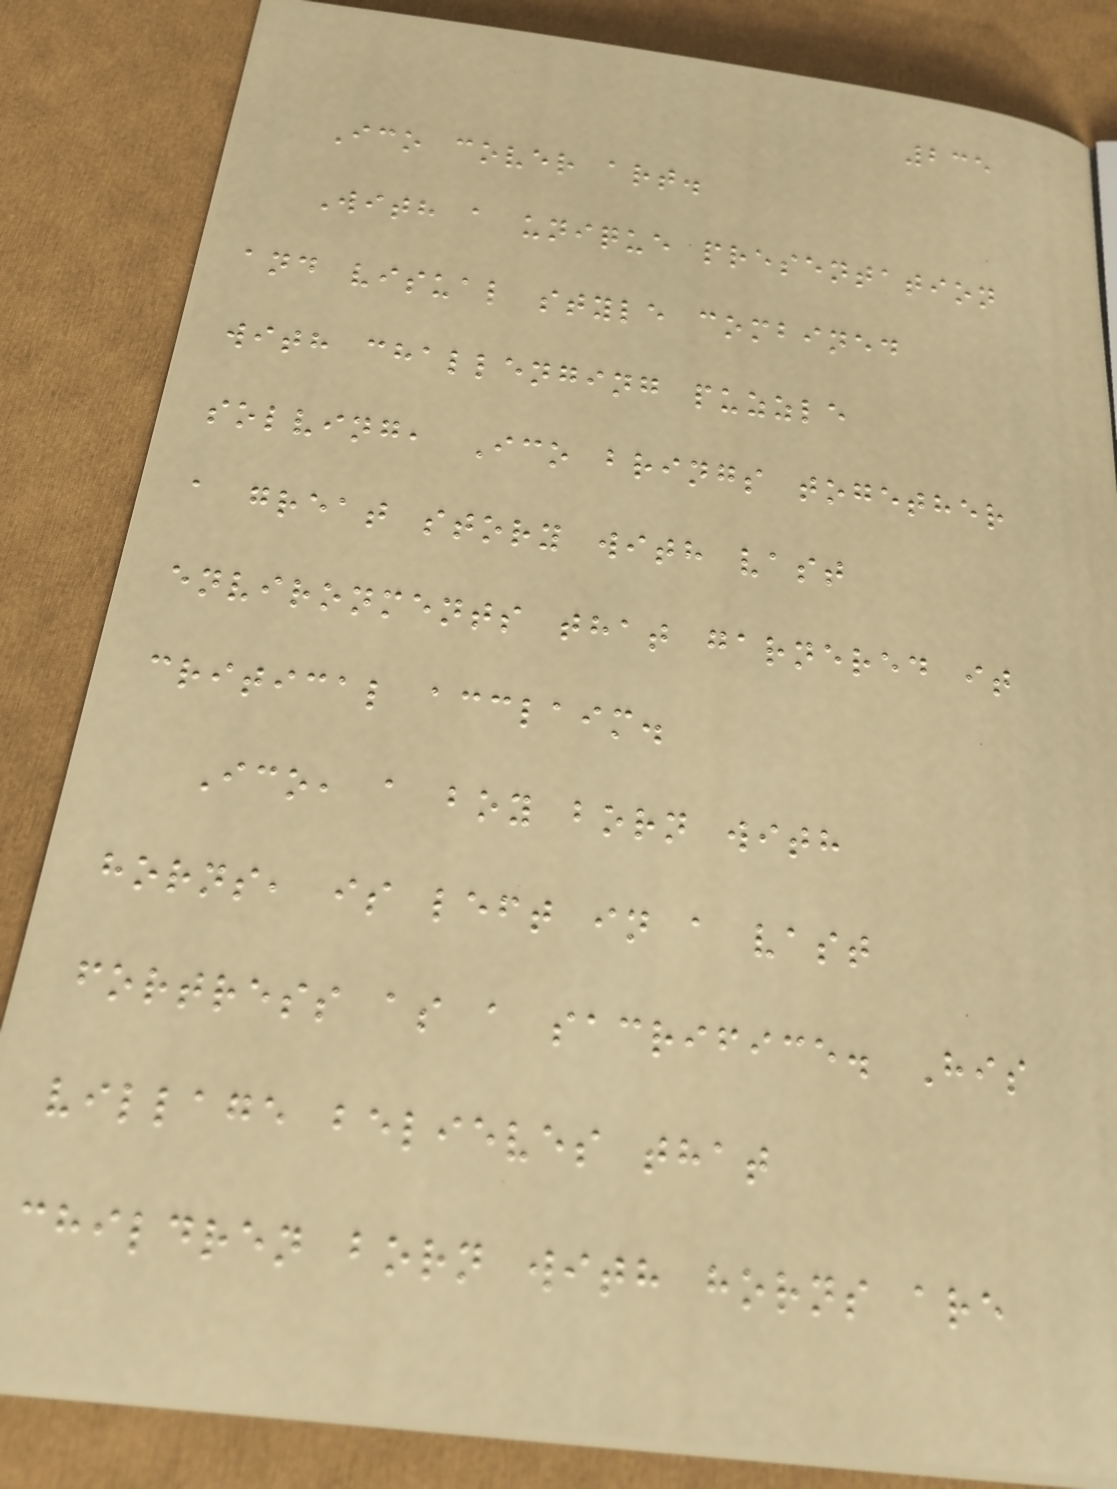235
Ico cover art.
With a unique presentation
and visual style combined
with challenging puzzle
solving, Ico brings together
a great story with vast
environments that garnered it
critical acclaim.
Ico, a boy born with
horns, is left in a vast
fortress as a sacrifice. His
village believes that
children born with horns are
